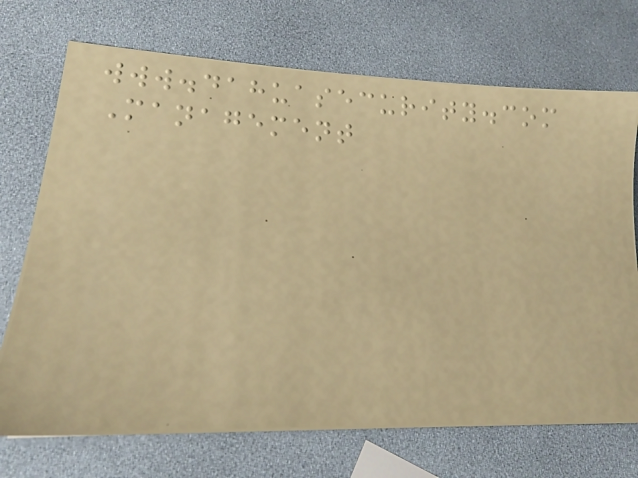www.dahuasecurity.com
Management
